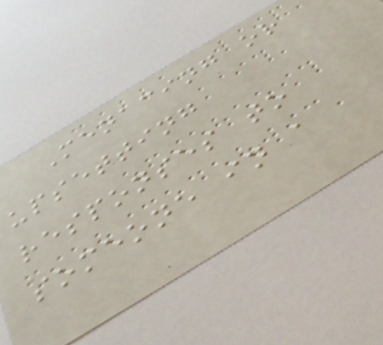Menacing or
upsetting
responses to
someone in a
